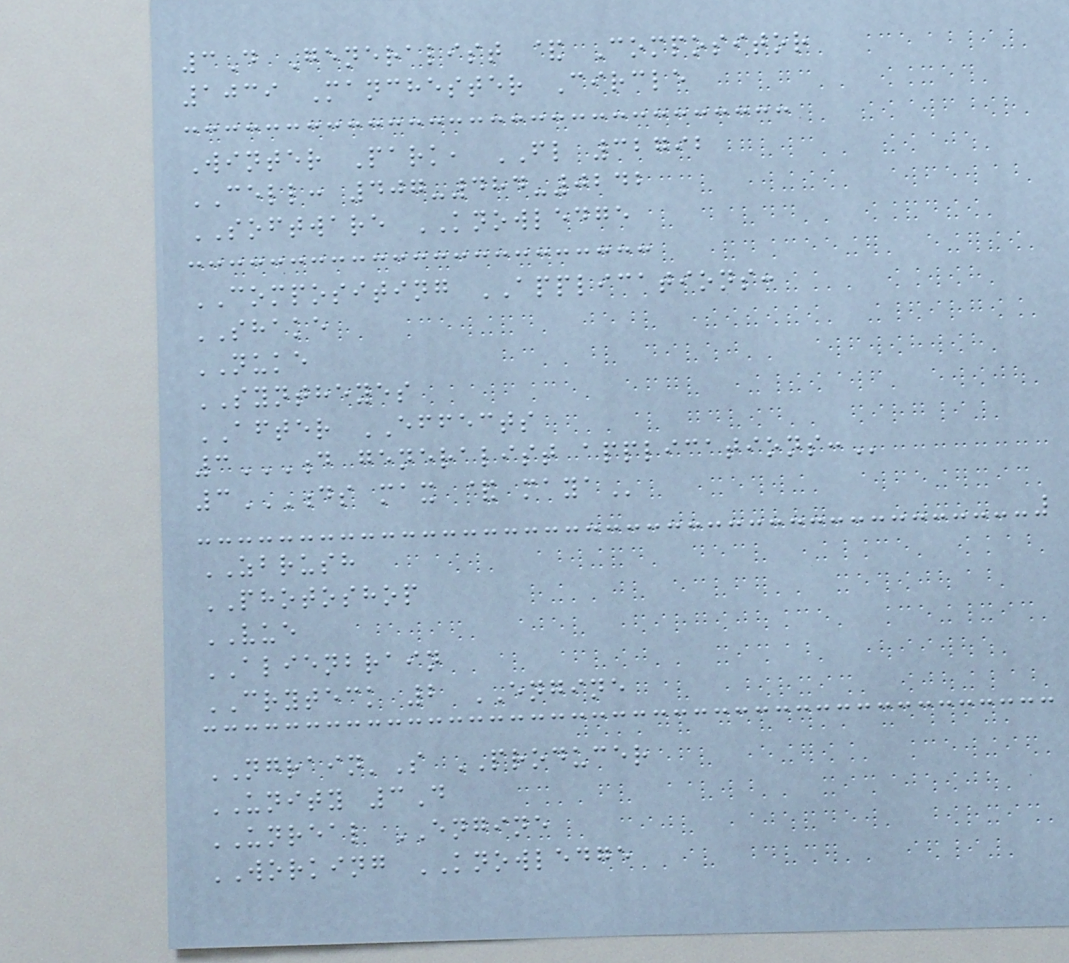3D Generalist & Compositor
1039 Manchester Circle
Winter Park, FL 32792
CELL: 407-484-0242
SOFTWARE KNOWLEDGE
COMPOSITING APPLICATIONS:
SHAKE
NUKE
SYNTHEYES
AFTER EFFECTS
3D GENERALIST APPLICATIONS:
3DS MAX & MAYA
ZBRUSH
PHOTOSHOP
VUE
ALIENBRAIN
CRYTECK 2 ENGINE
NGRAIN'S PRODUCER
UNITY 3D
UNREAL ENGINE
WORKING KNOWLEDGE
